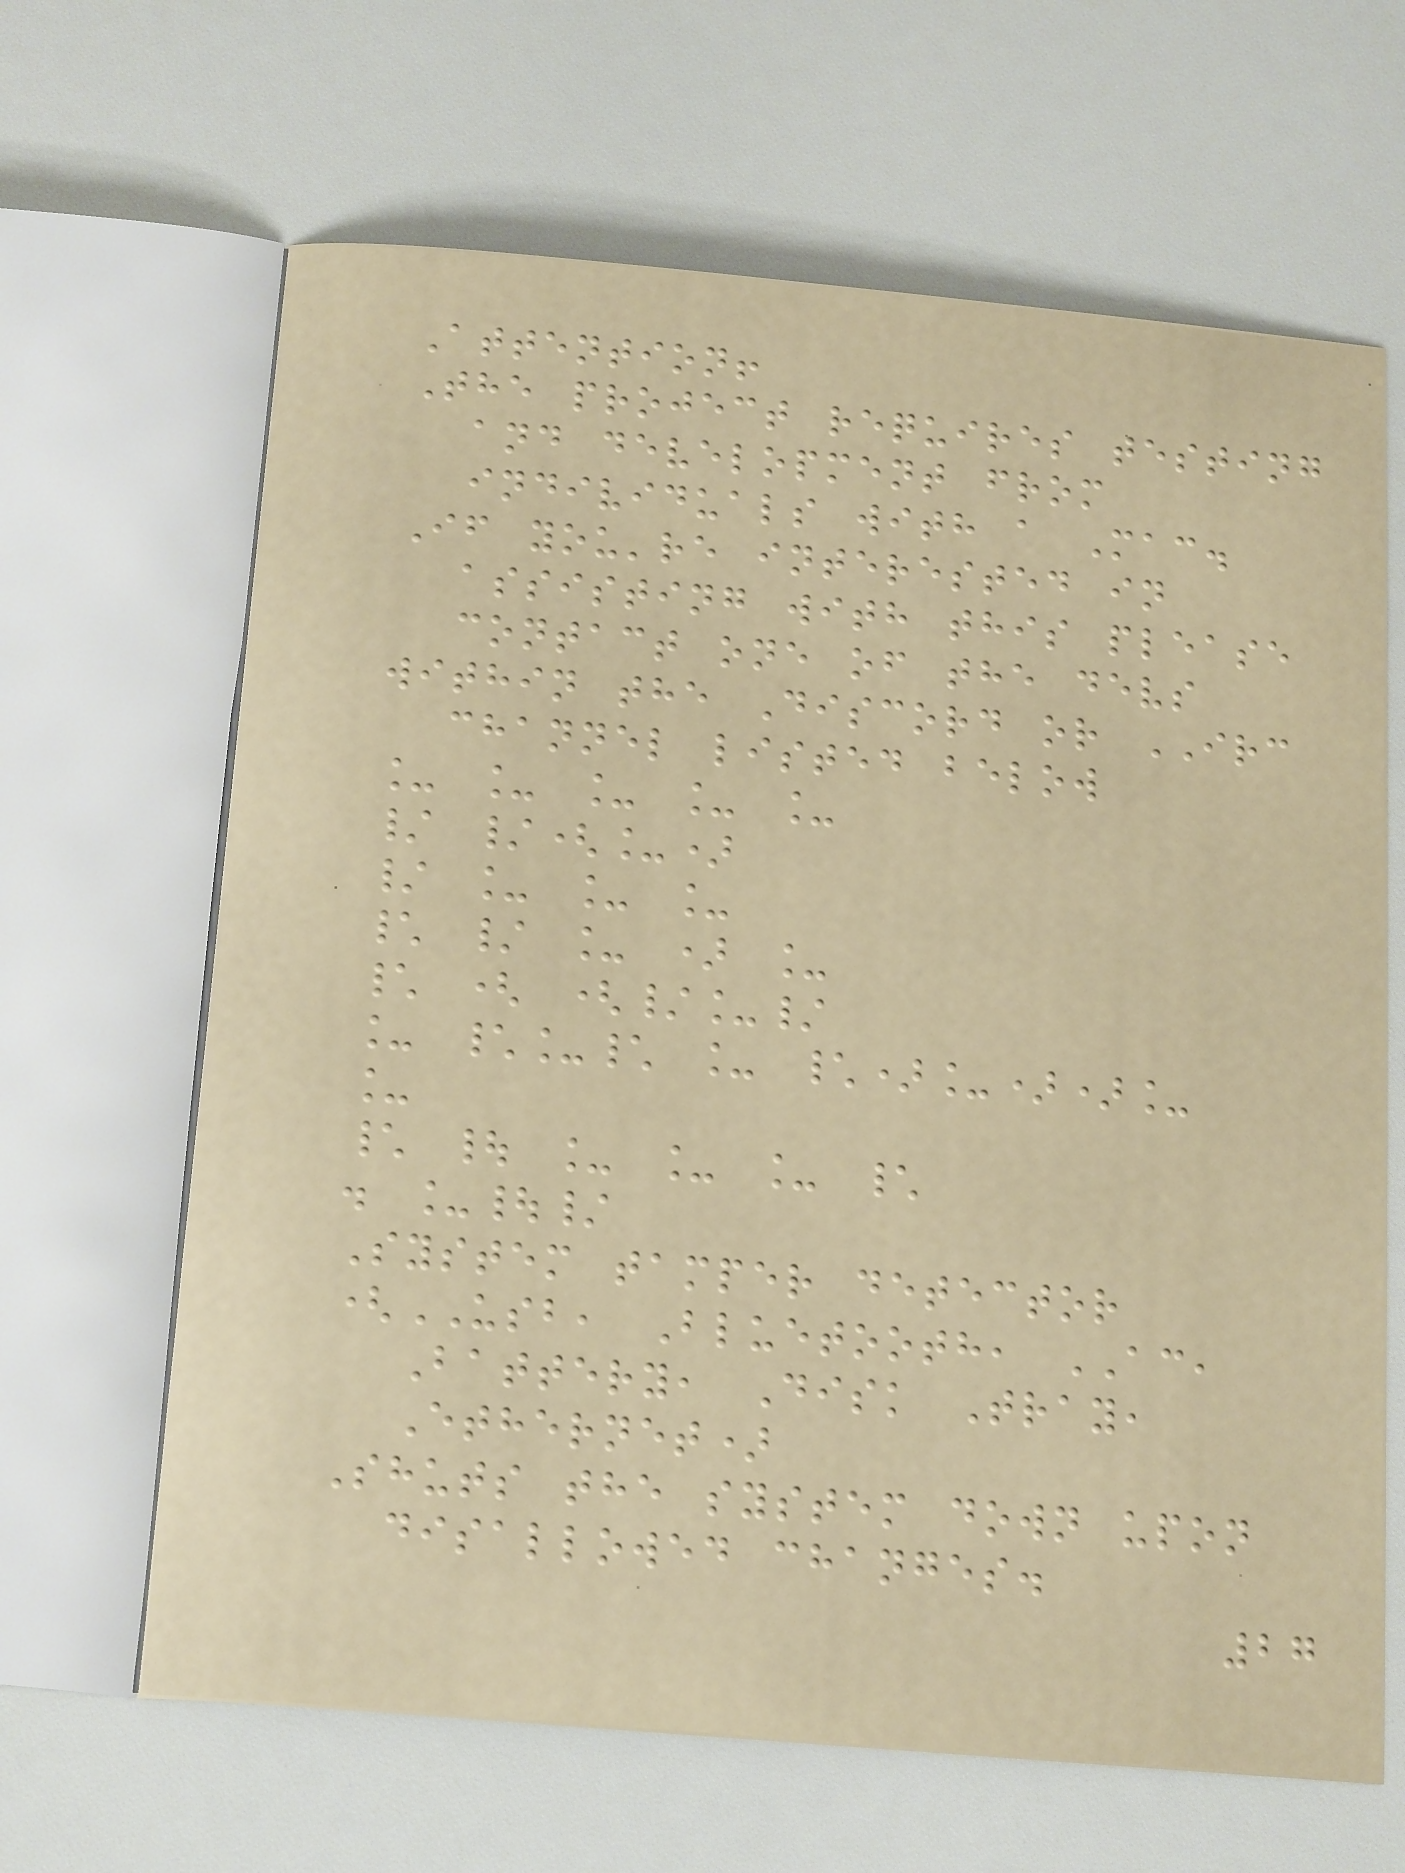Attention!
The project requires testing
and development from
individuals with a Mac.
If you're interested in
assisting with this please
contact one of the devs
within the Discord or IRC
channel listed below
_ _ _ _ _
/ /(_)
/ _ _ _
\ / _ ) _
\ ( (/_/
_ \_\ _ \)_))_
_
\ | _ _ _ \
. _|/
System tamper detector
(USB, Bluetooth, AC,
Battery, Disk Tray,
Ethernet)
Shuts the system down upon
disallowed changes.
27
